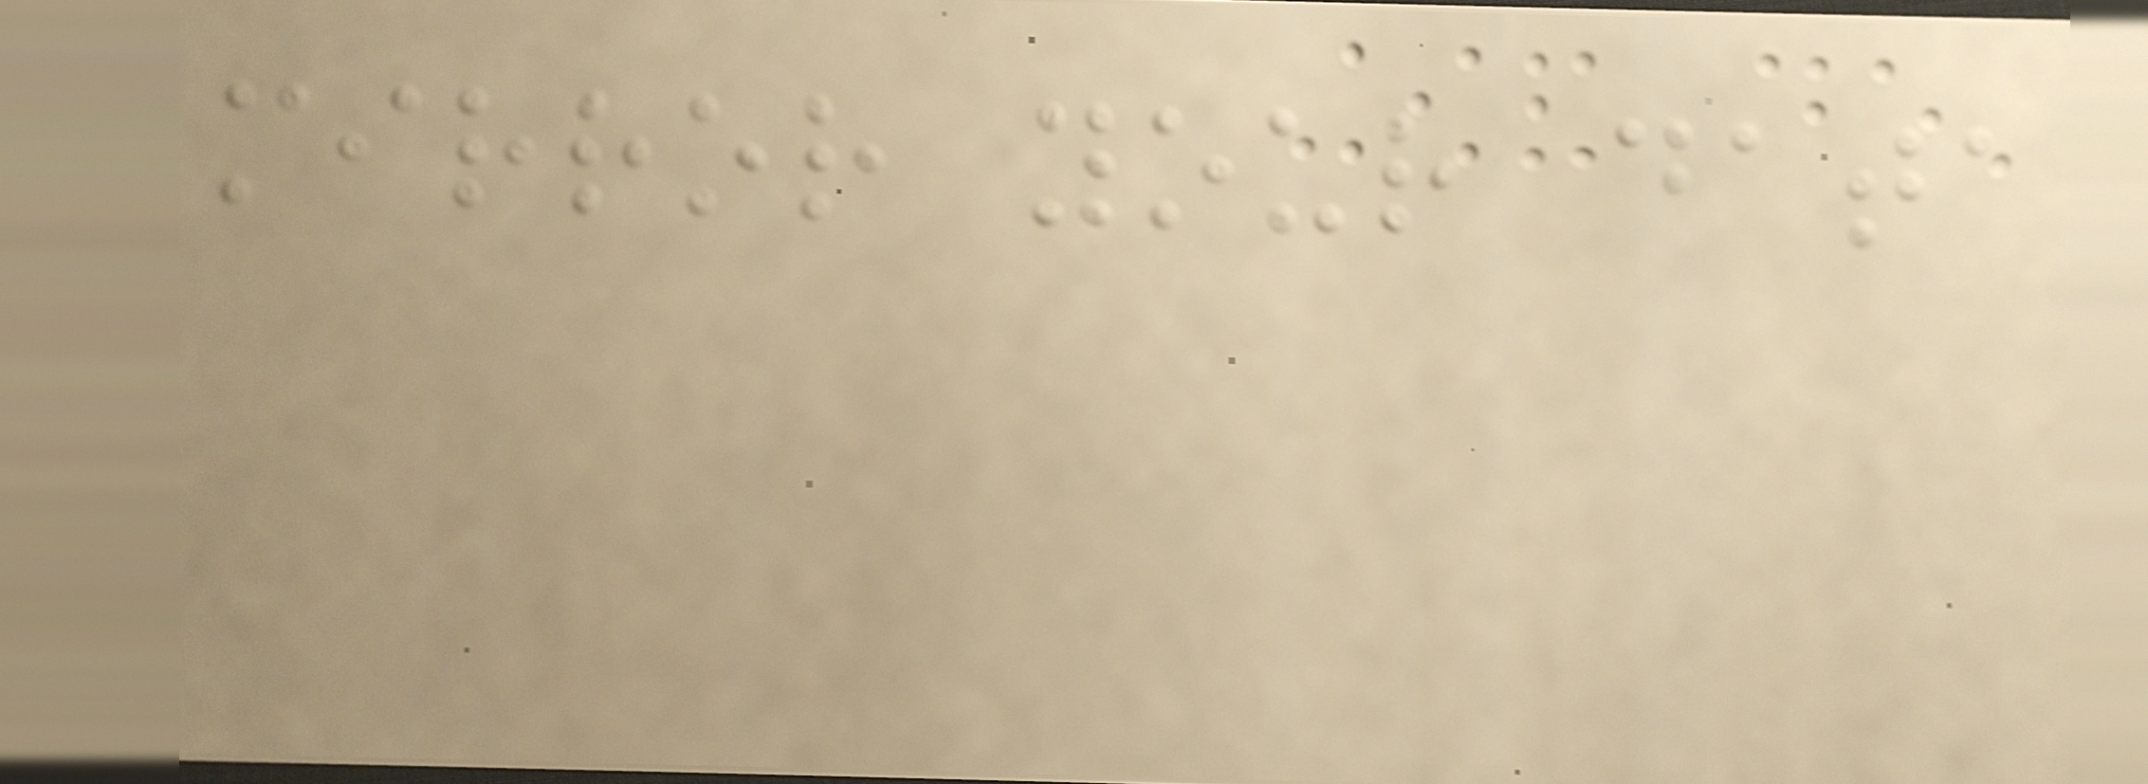mirror your data
